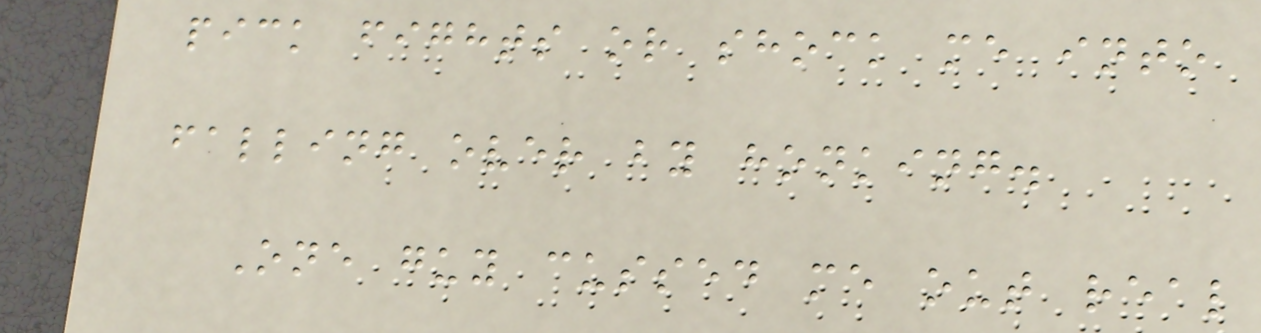pick fights or shock me into
falling over by honking.
One guy cussed me out real
